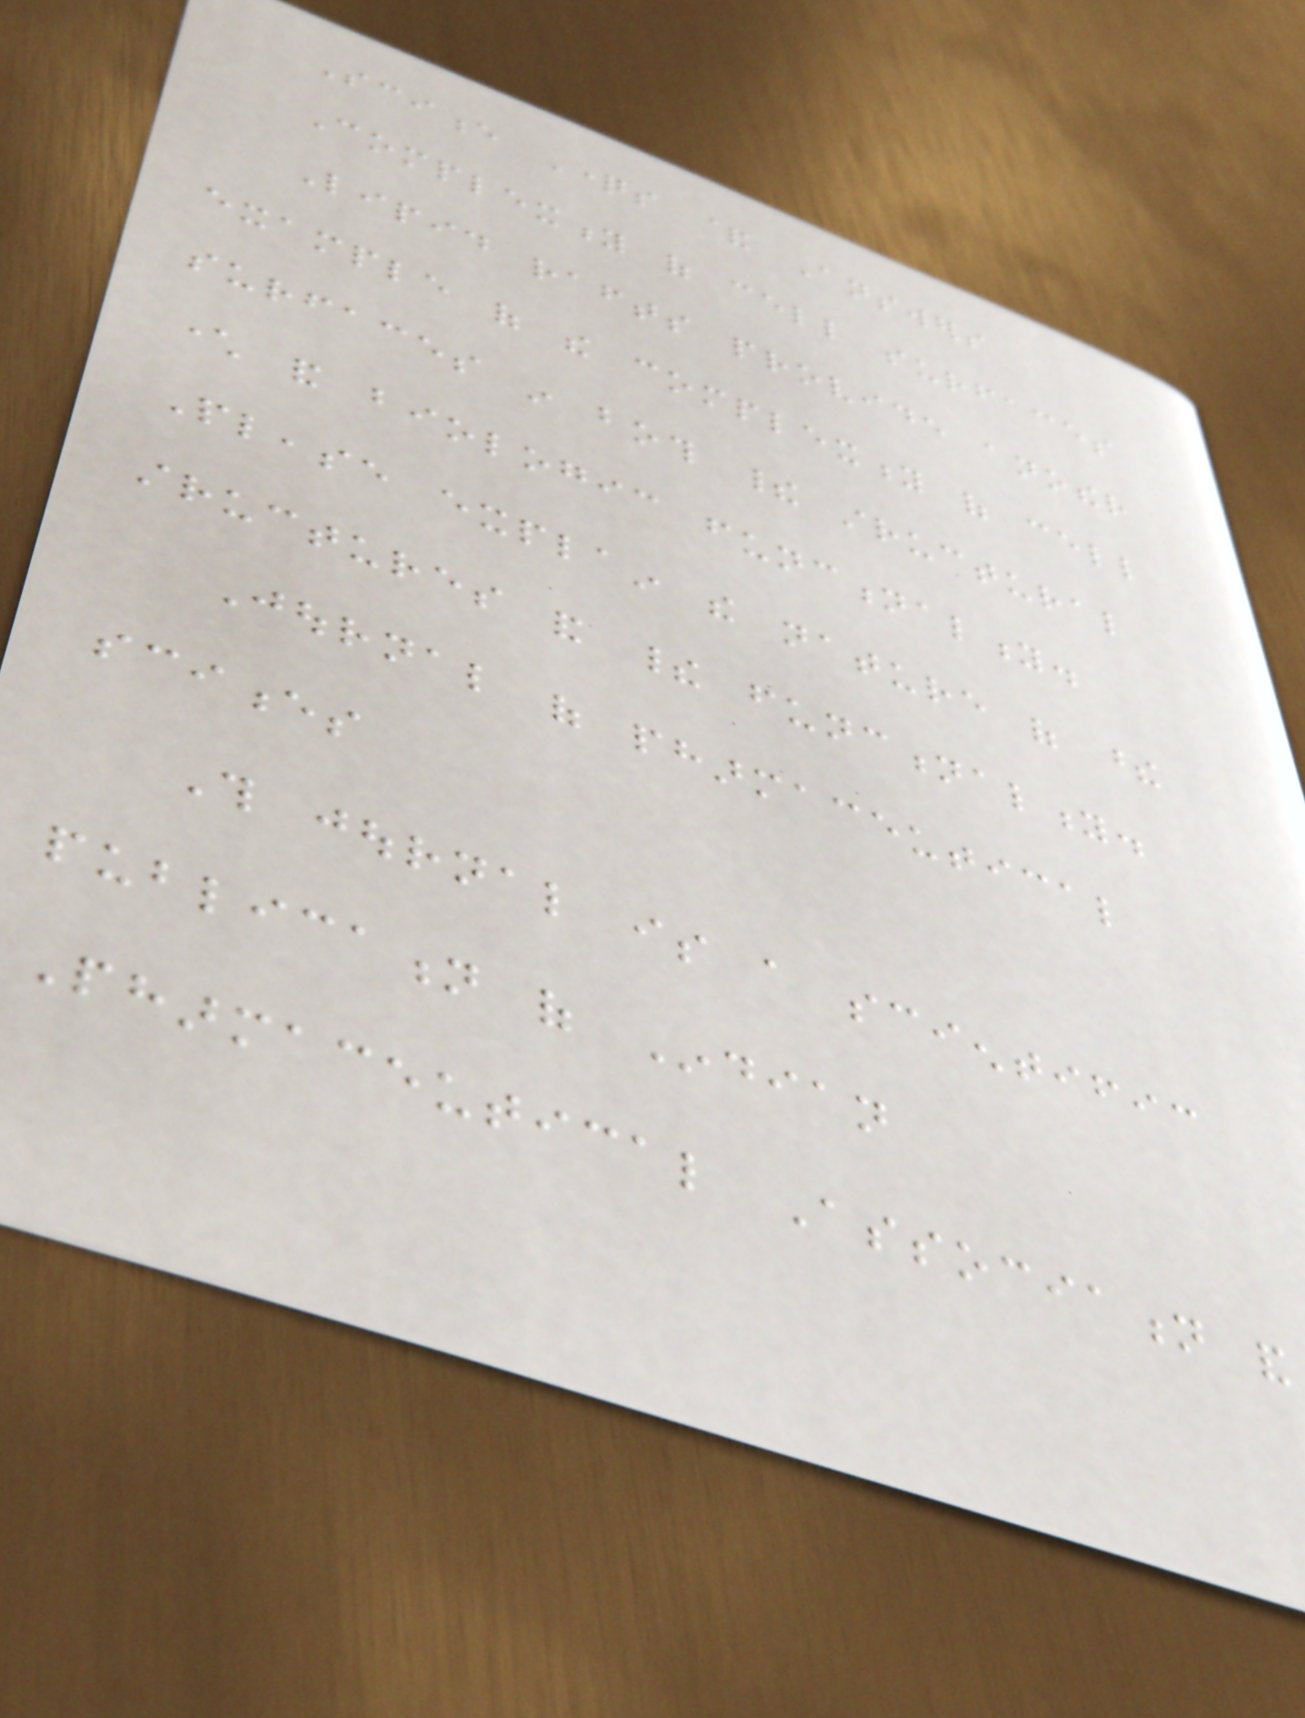Science Questions & Answers
Complexity of cell surfaces
Lipid rafts provide another
example of the complexity of cell
surfaces in both their structural
character and biologic functionality.
Please explain the nature of these
structures and their functionality.
Journal of pharmaceutical
sciences
This journal is a scientific
publication of Indian
Pharmaceutical Association and
